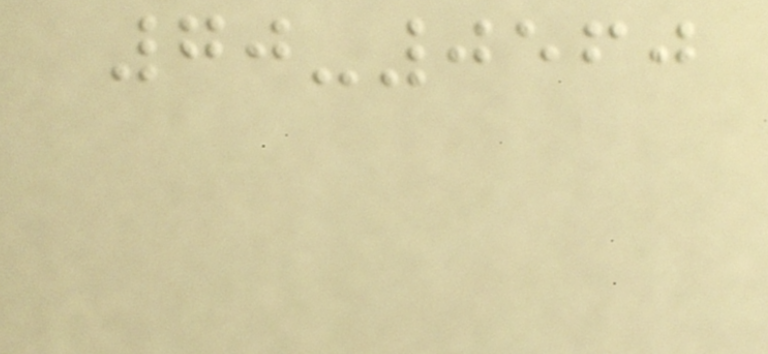70-0560
